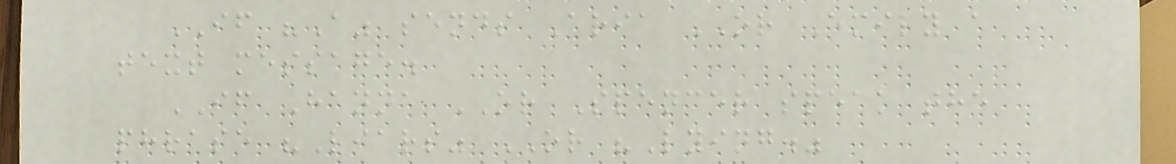IF "A" sends Aria OR Emily a
text message.
IF Hanna OR Spencer speak the
phrase "Liars" OR "Lying."
